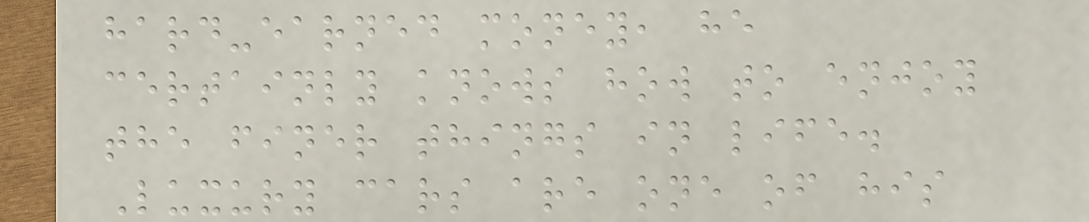hard-earned money, he
certainly knows how to enjoy
the finer things in life.
Luxury cars are one of his
